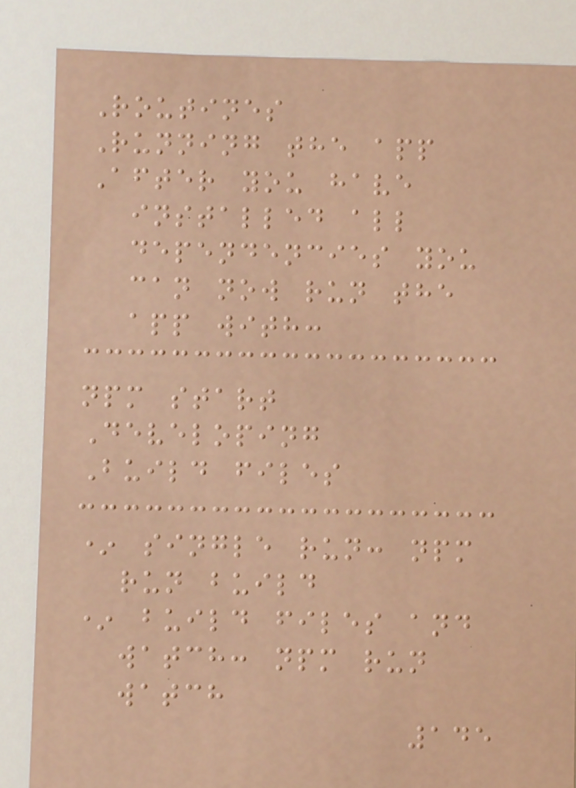Routines
Running the app
After you have
installed all
dependencies you
can now run the
app with:
npm start
Developing
Build files
* single run: npm
run build
* build files and
watch: npm run
watch
145
